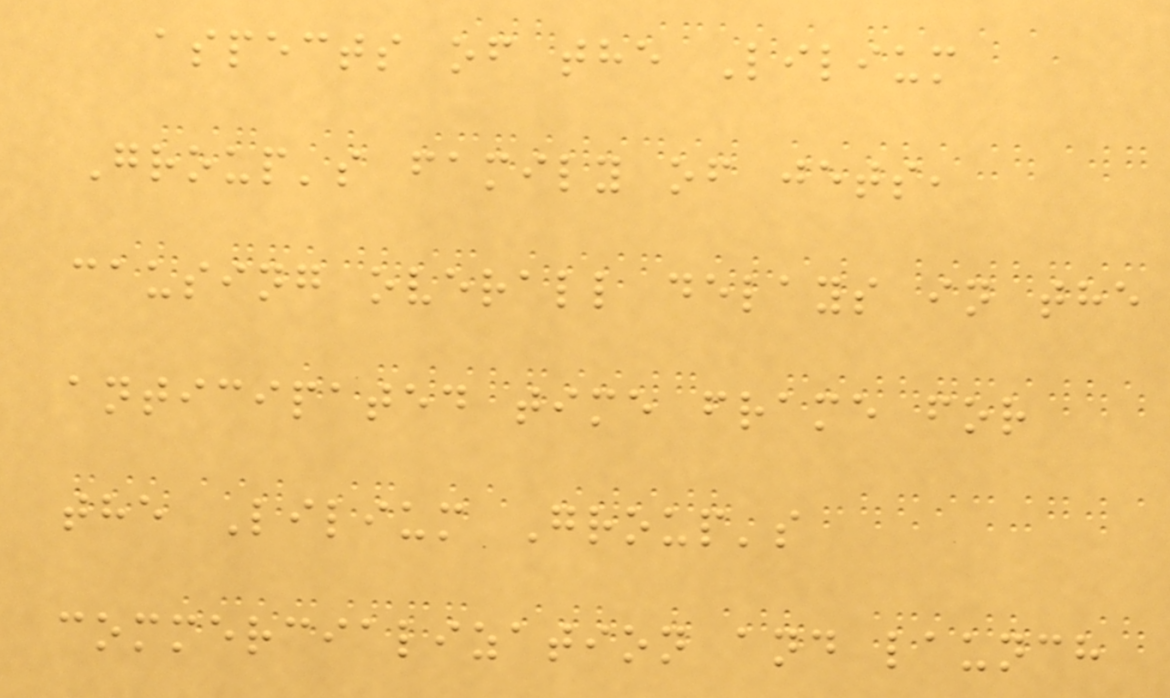aspects of the Lilium
Group's family of jets,
causing overall delays in the
anticipated time frame for
the Lilium Group's
commercialization and launch
